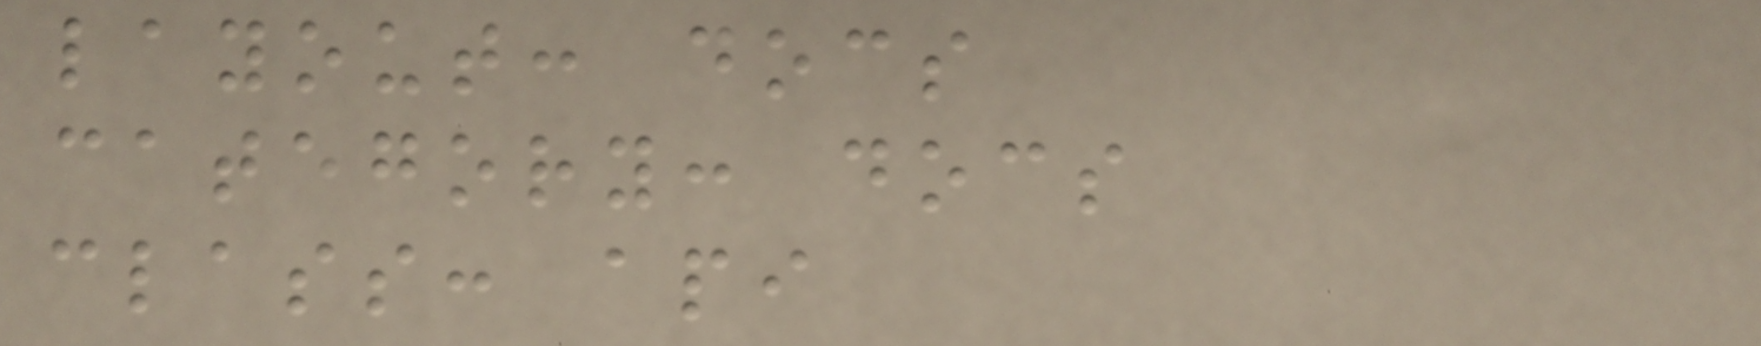layout: docs
category: docs
class: api
